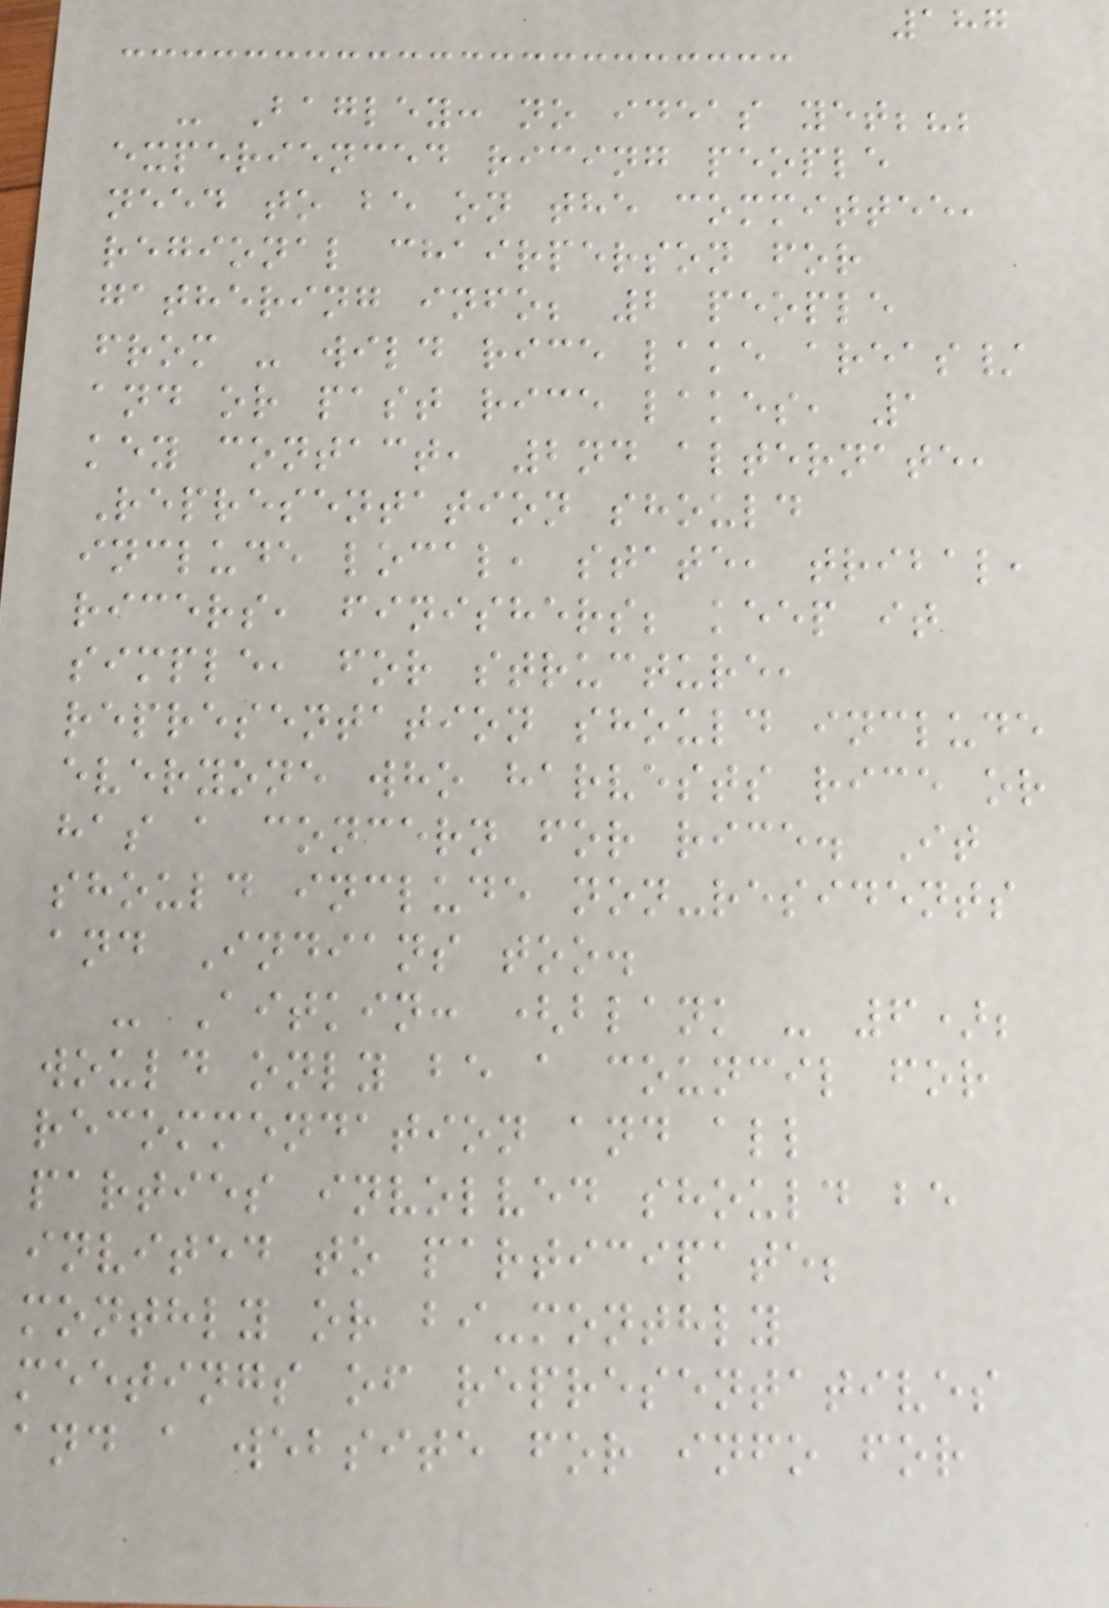187
- Bagley: no ideas yet;?;
experienced ricing people
need to be on the committee,
regional chairperson for
gathering info; 2 people
from - wild rice lake areas/
and or past rice lakes, 1
key contact, 2nd alternate,
Representation should
include local, state, tribal,
ricers, finishers; keep it
simple, for structure,
representation should include
everyone who harvests rice or
has a concern for rice. It
should include non-residents
and Indians too.
- Aitkin: (blank - 6);
would only be a council for
recommendation and all
parties involved should be
invited to participate;
monthly or bi-monthly
meetings of representatives
and a website for info for
